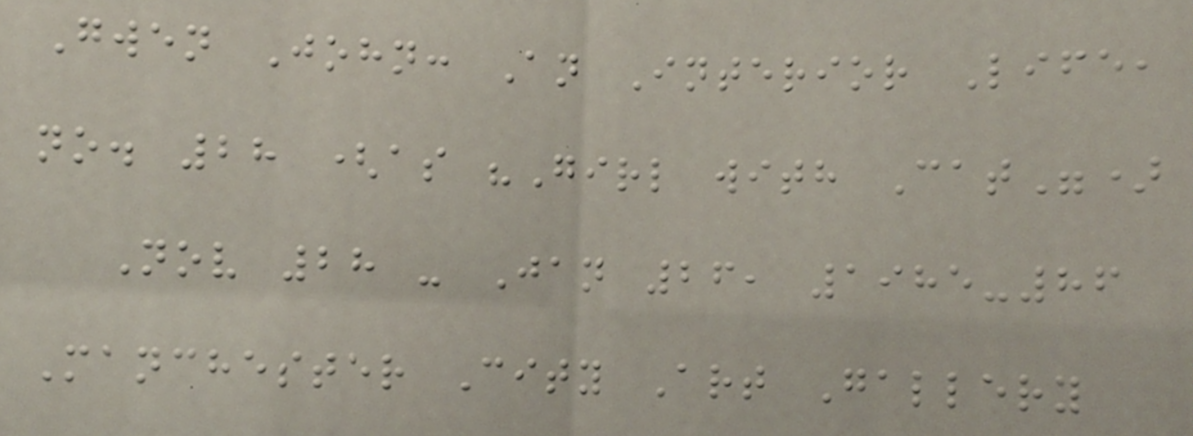Gwen John: An Interior Life,
no. 28 (as "Girl with Cat")
Nov 28 - Jan 26, 1985-86
Manchester City Art Gallery
